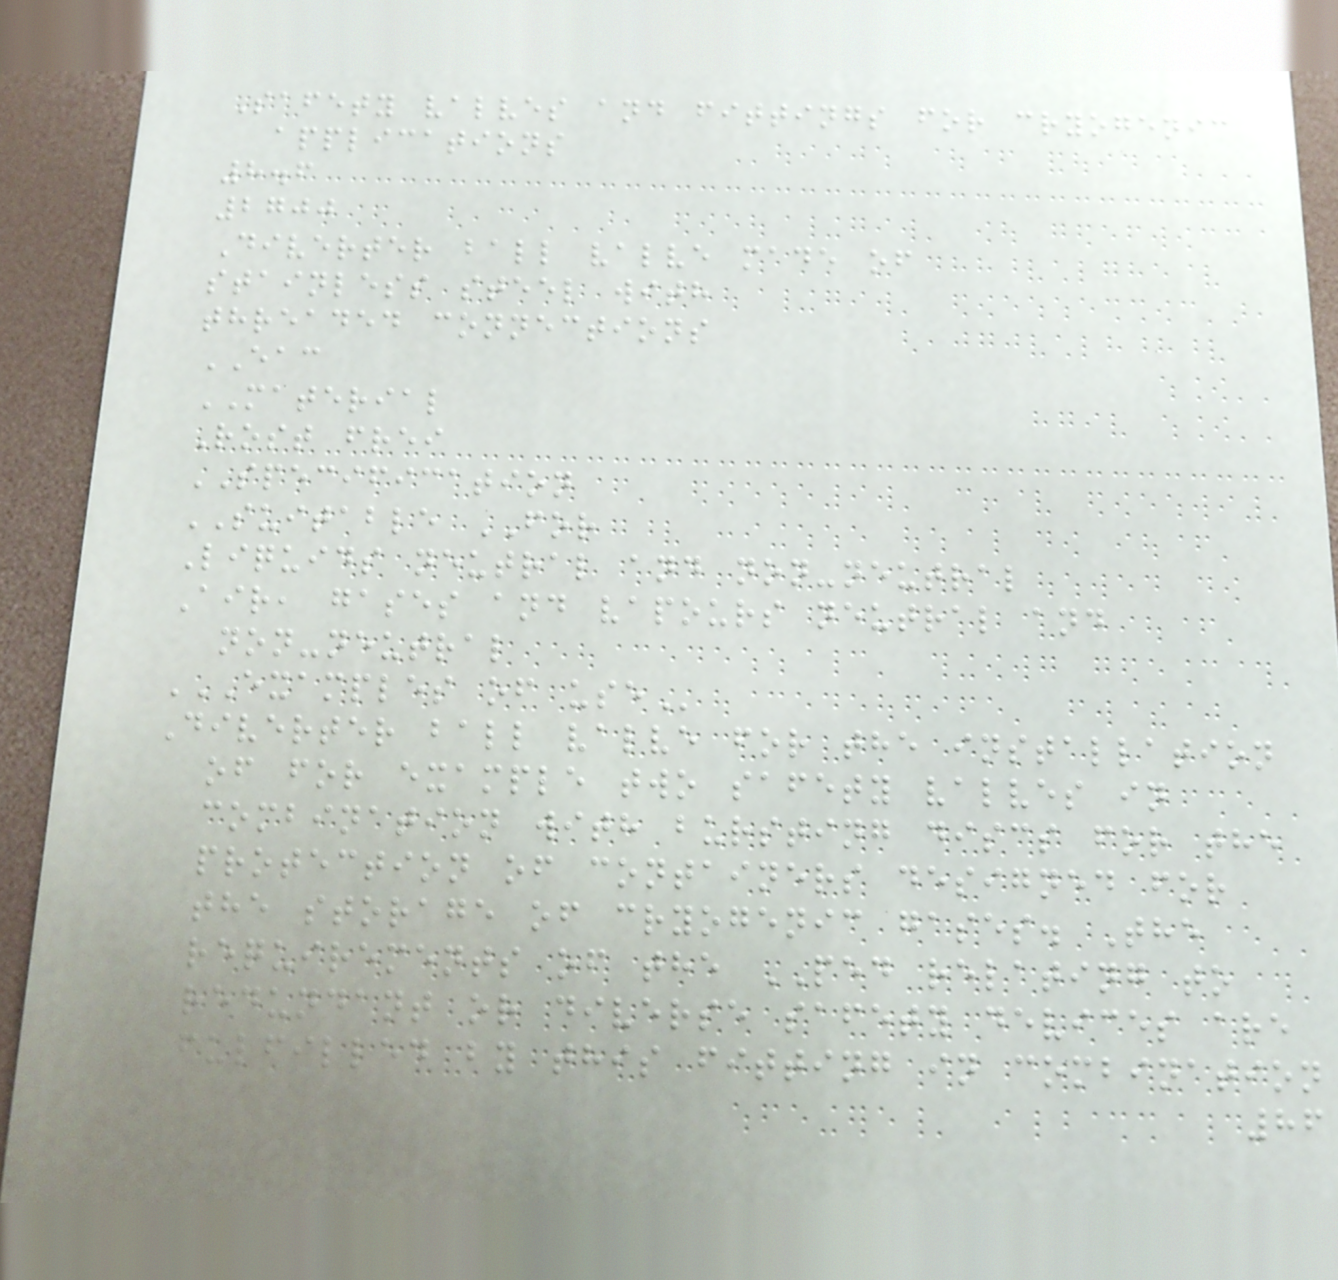Safety valves and fittings for cryogenic
applications
8.6
2700
Diverter ball valve made of
stainless steel with
threaded connections
EAC
MATERIAL
Rost frei
SPECIFICATION
SUITABLE FOR
Liquids neutral and non-neutral
Air, gases and vapours neutral and
non-neutral
EXAMPLES OF USE
Diverter ball valve for the installation
of for example two safety valves in
combination with bursting discs for the
protection of containers designed for
the storage of cryogenic gases. The
requirements of the PED relating to
redundant or diverse safety devices are
fulfilled by this fitting in combination
86
